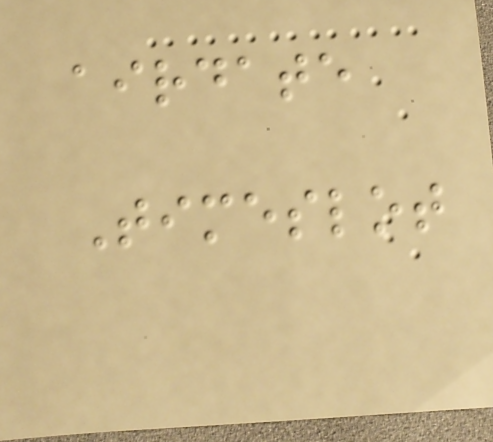airdate
Timeslot
